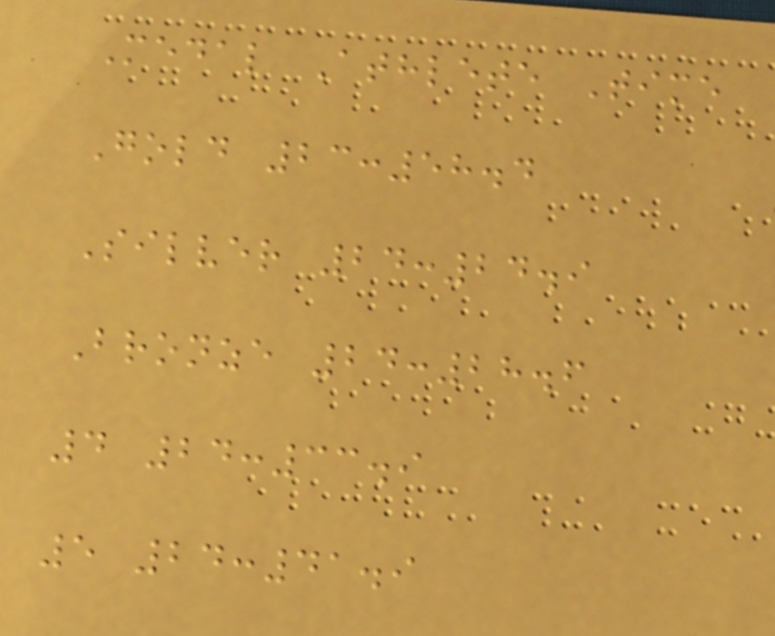Medal Athlete Time
Gold 23:58.4
Silver 24:24.9
Bronze 24:28.6
4 24:33.9
5 24:41.9
